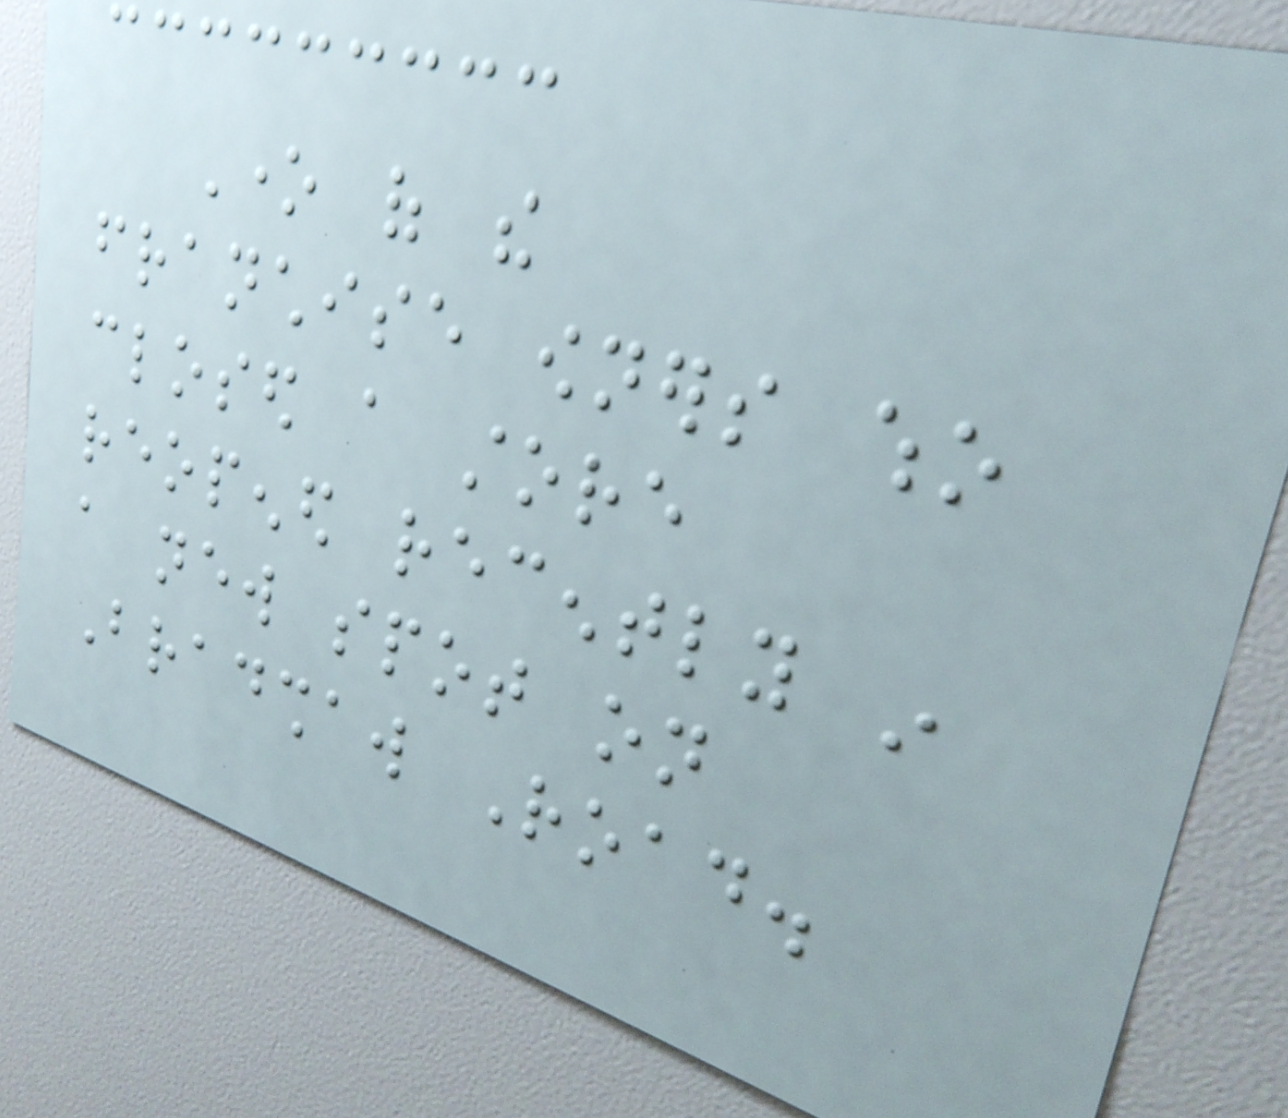One of the
franchise owners who
closed a store
reopened recently in
a new spot on
Bradshaw Road.
